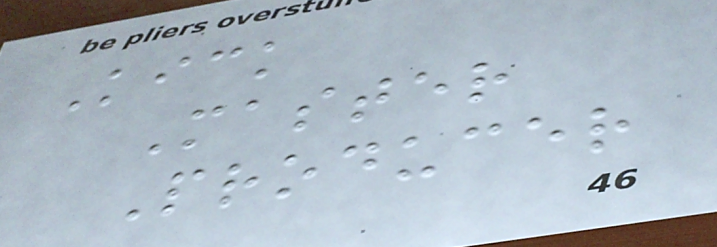Kick
Master
Producer
